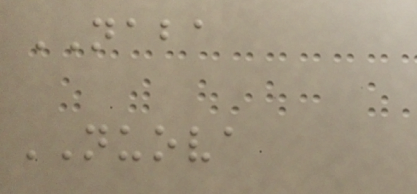NABA
NUOVA
